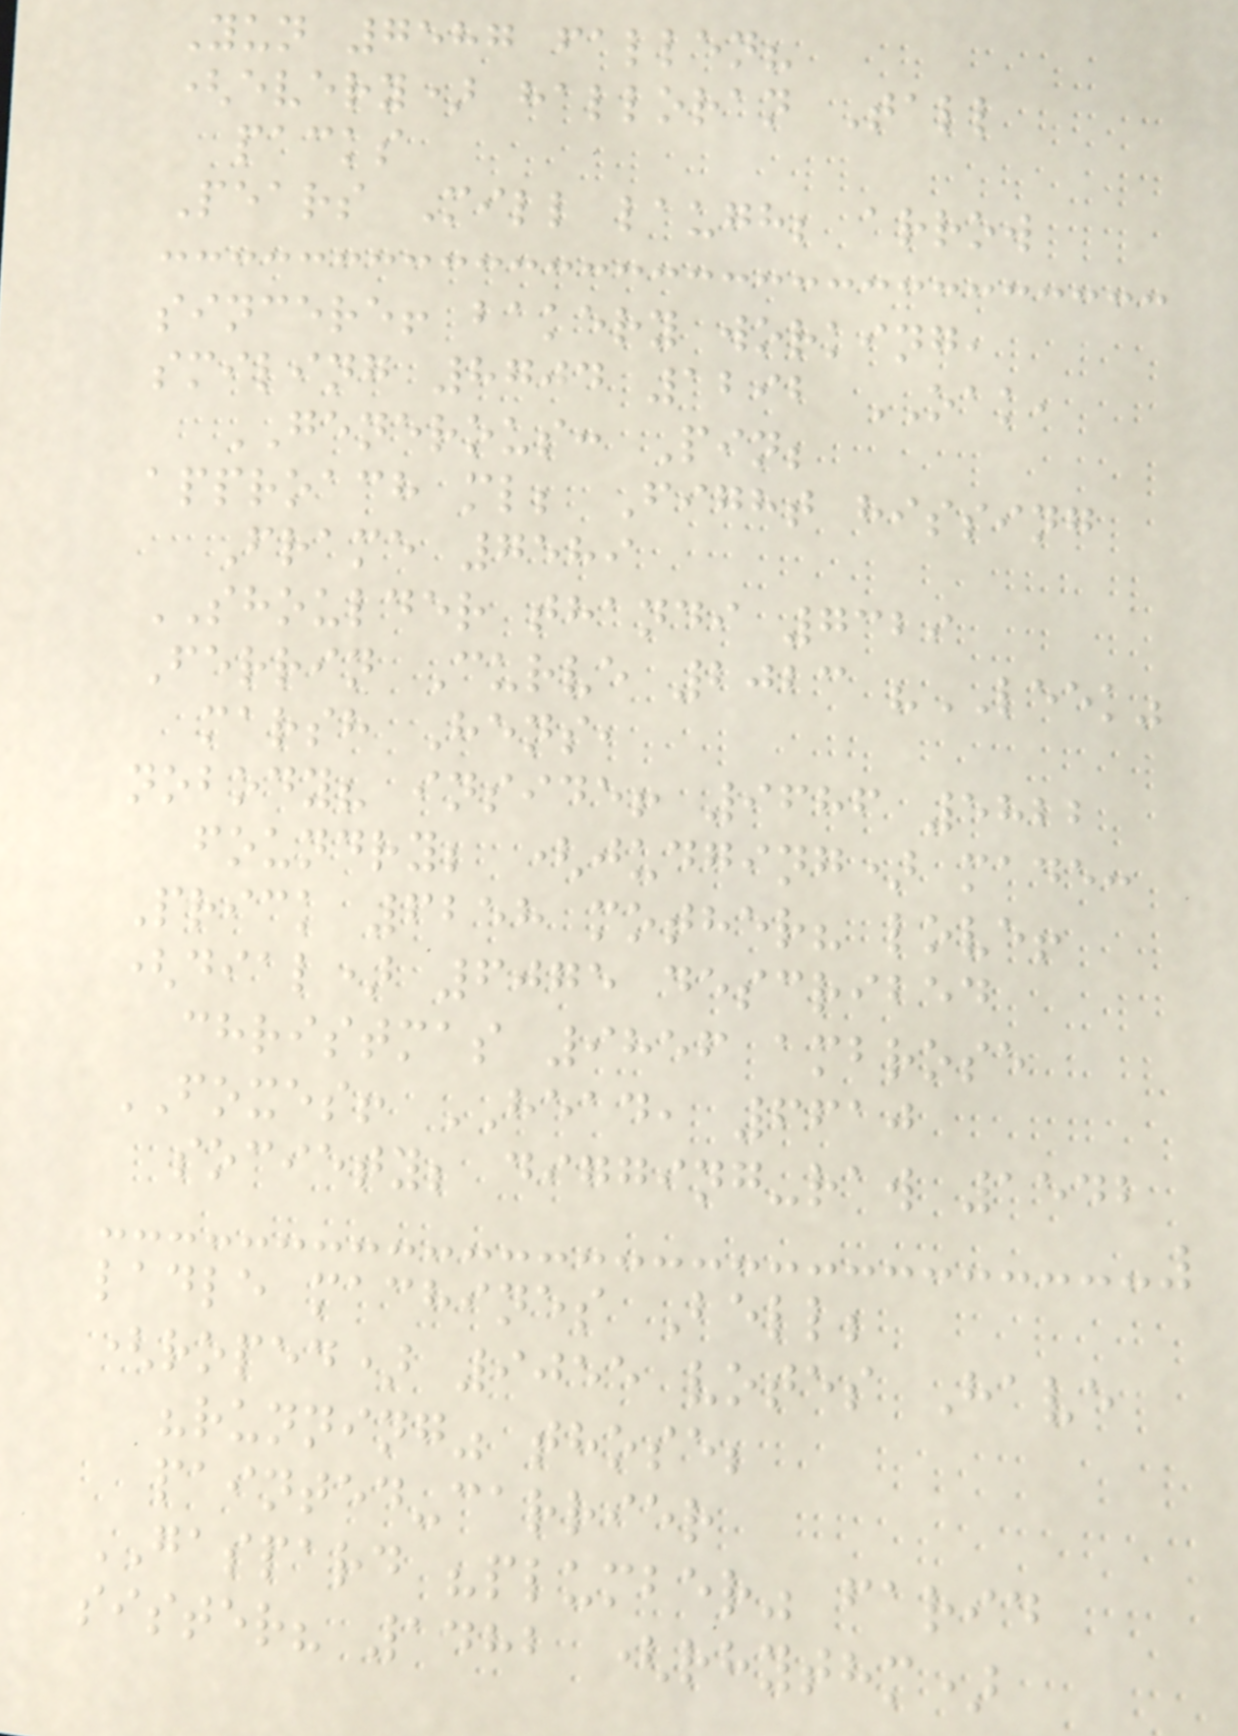Yun 7587 fallen?
(every) halloran Tall
packs
Pears Mill laugh; arrow
sincere! bakery working,
smiling 8704 1292 OAK,
GENEROUS: Pin;
approach ml; Fight hissing
Frame 7589
SHOULDER thandi 7329
Ferrin Curve 2023 "LEEK"
marsh Hens,
nobody? inside! 9686 5822
foundry; (judging) made:
Prick 6258 mother? love!
(dial) 6075 described
christmas 9856 ambrose
FOXES! HEAD, 6610
society; digging-raw 1542
ladle machines Bell;
(roped) 9055 votes Have
"running" those;
painted-carrier
GASPARD "plumber" farid
sister? 1482 (rhythm)
